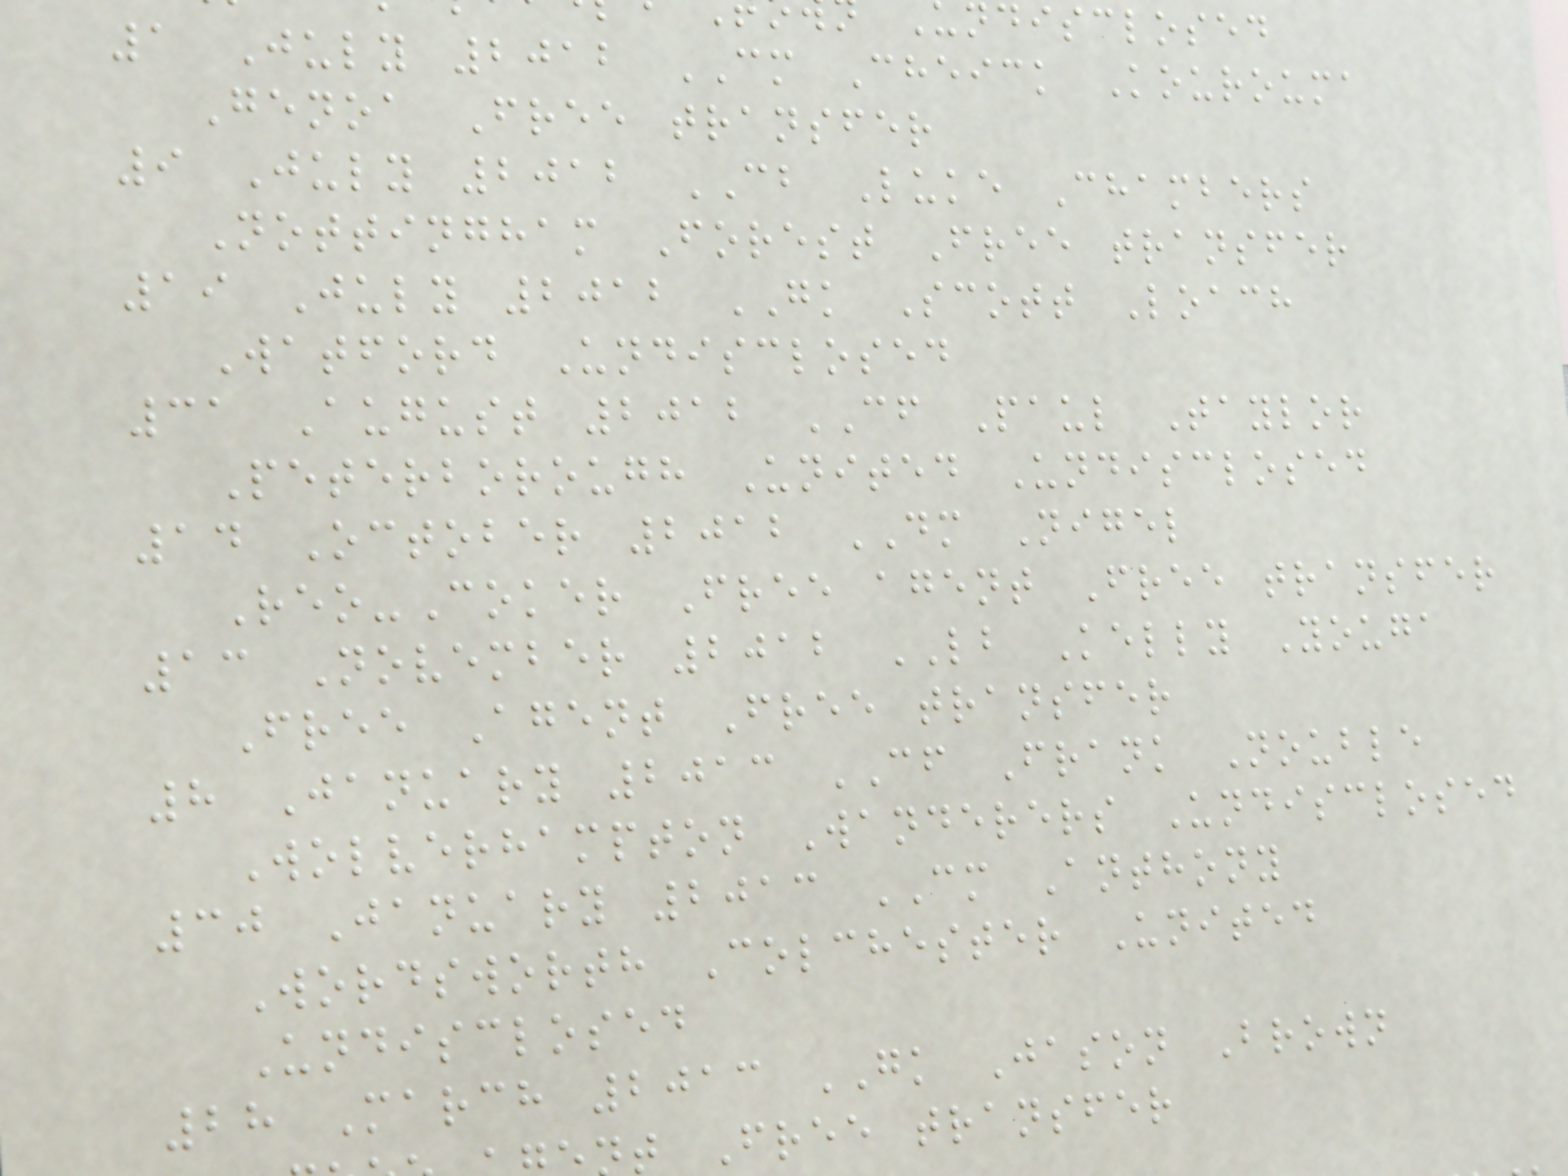ndisclosed
1 July 2012 CM Cheick Kourouma
Genoa Free transfer
9 July 2012 CB Luke Chambers
Nottingham Forest Free transfer
19 July 2012 GK Scott Loach
Watford Undisclosed
31 August 2012 CF Paul Taylor
Peterborough United Undisclosed
14 October 2012 DM Nigel
Reo-Coker Free agent Free transfer
13 November 2012 LB Kelly Youga
Free Agent Free transfer
8 January 2013 CF Frank Nouble
Wolverhampton Wanderers Undisclosed
30 January 2013 CM Anthony
Wordsworth Colchester United
Undisclosed
28 March 2013 GK Jason Brown
t Free transfer
